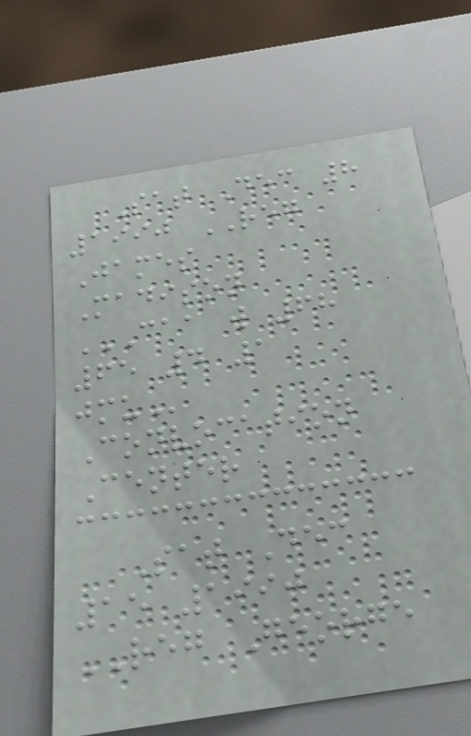Sat Dec 8
1990 REG
James
Madison
CAA W 68
65 4 1
JMU
Convocation
Center
Sat Dec
15 1990
REG George
